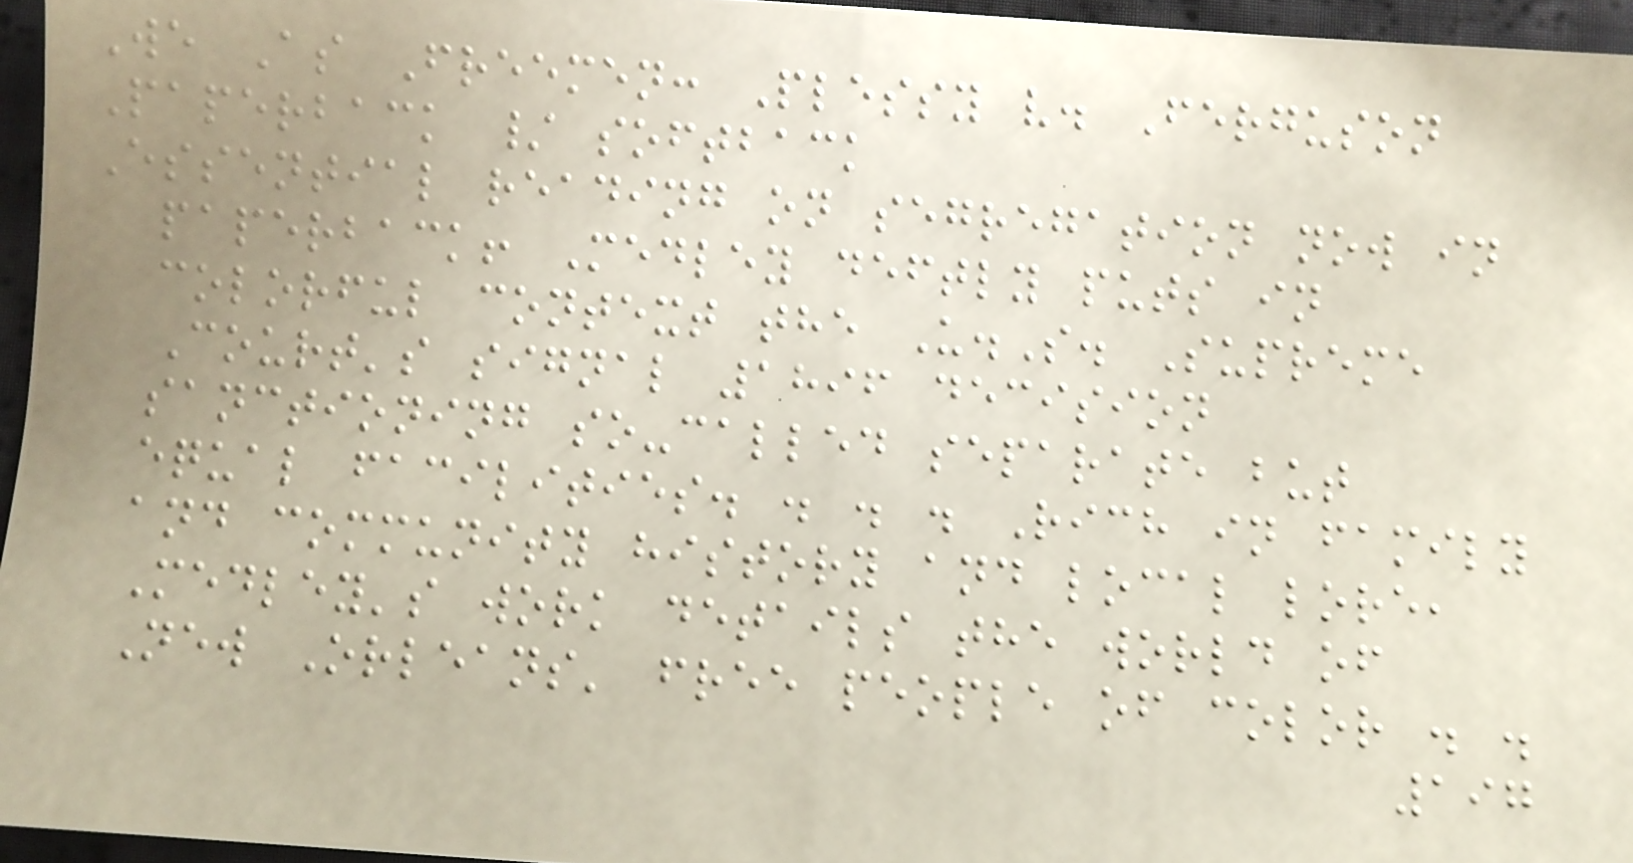We As Freemen: Plessy v. Ferguson
Paperback / softback
Essential reading on segregation now in
paperback! Medley deftly puts in
colorful context the U.S. Supreme
Court's signal 1896 decision
sanctioning so-called separate but
equal facilities. . . . Rich in family
and community history and local lore,
Medley's work details the world of
New Orleans' free people of color . .
197
